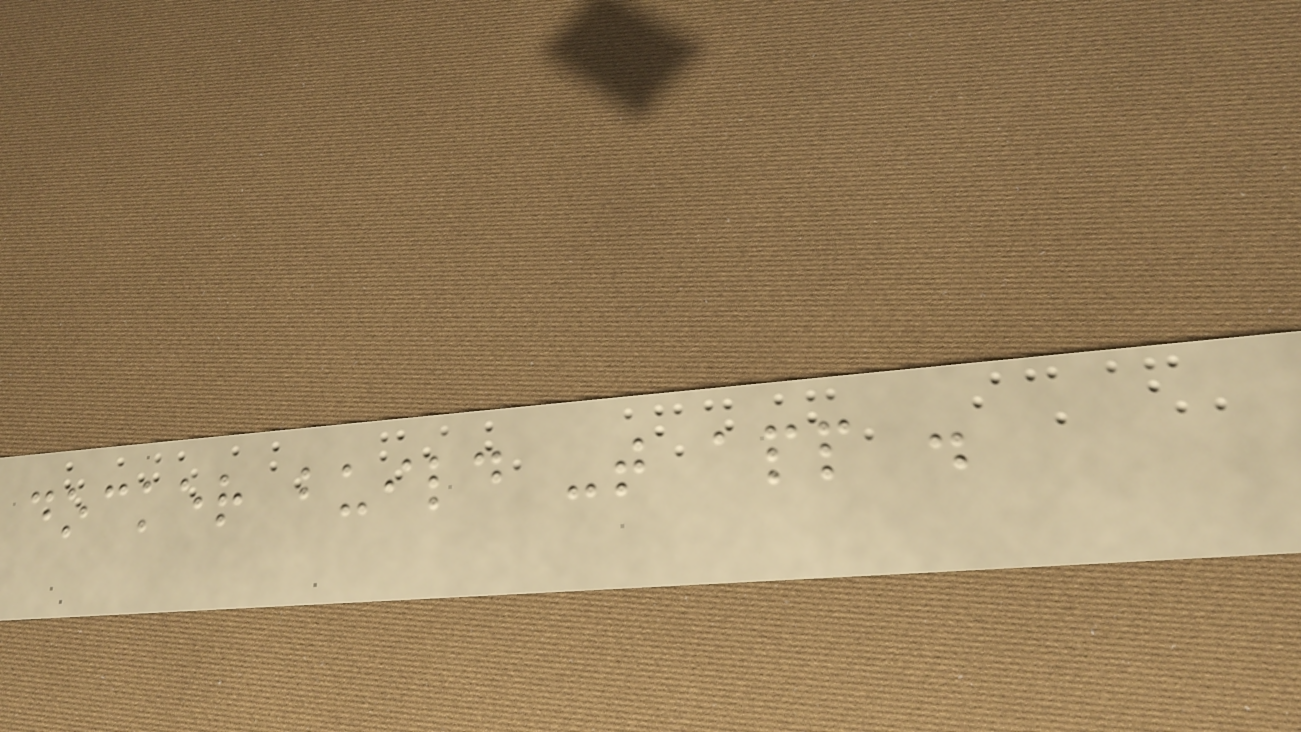docker build -t app .
